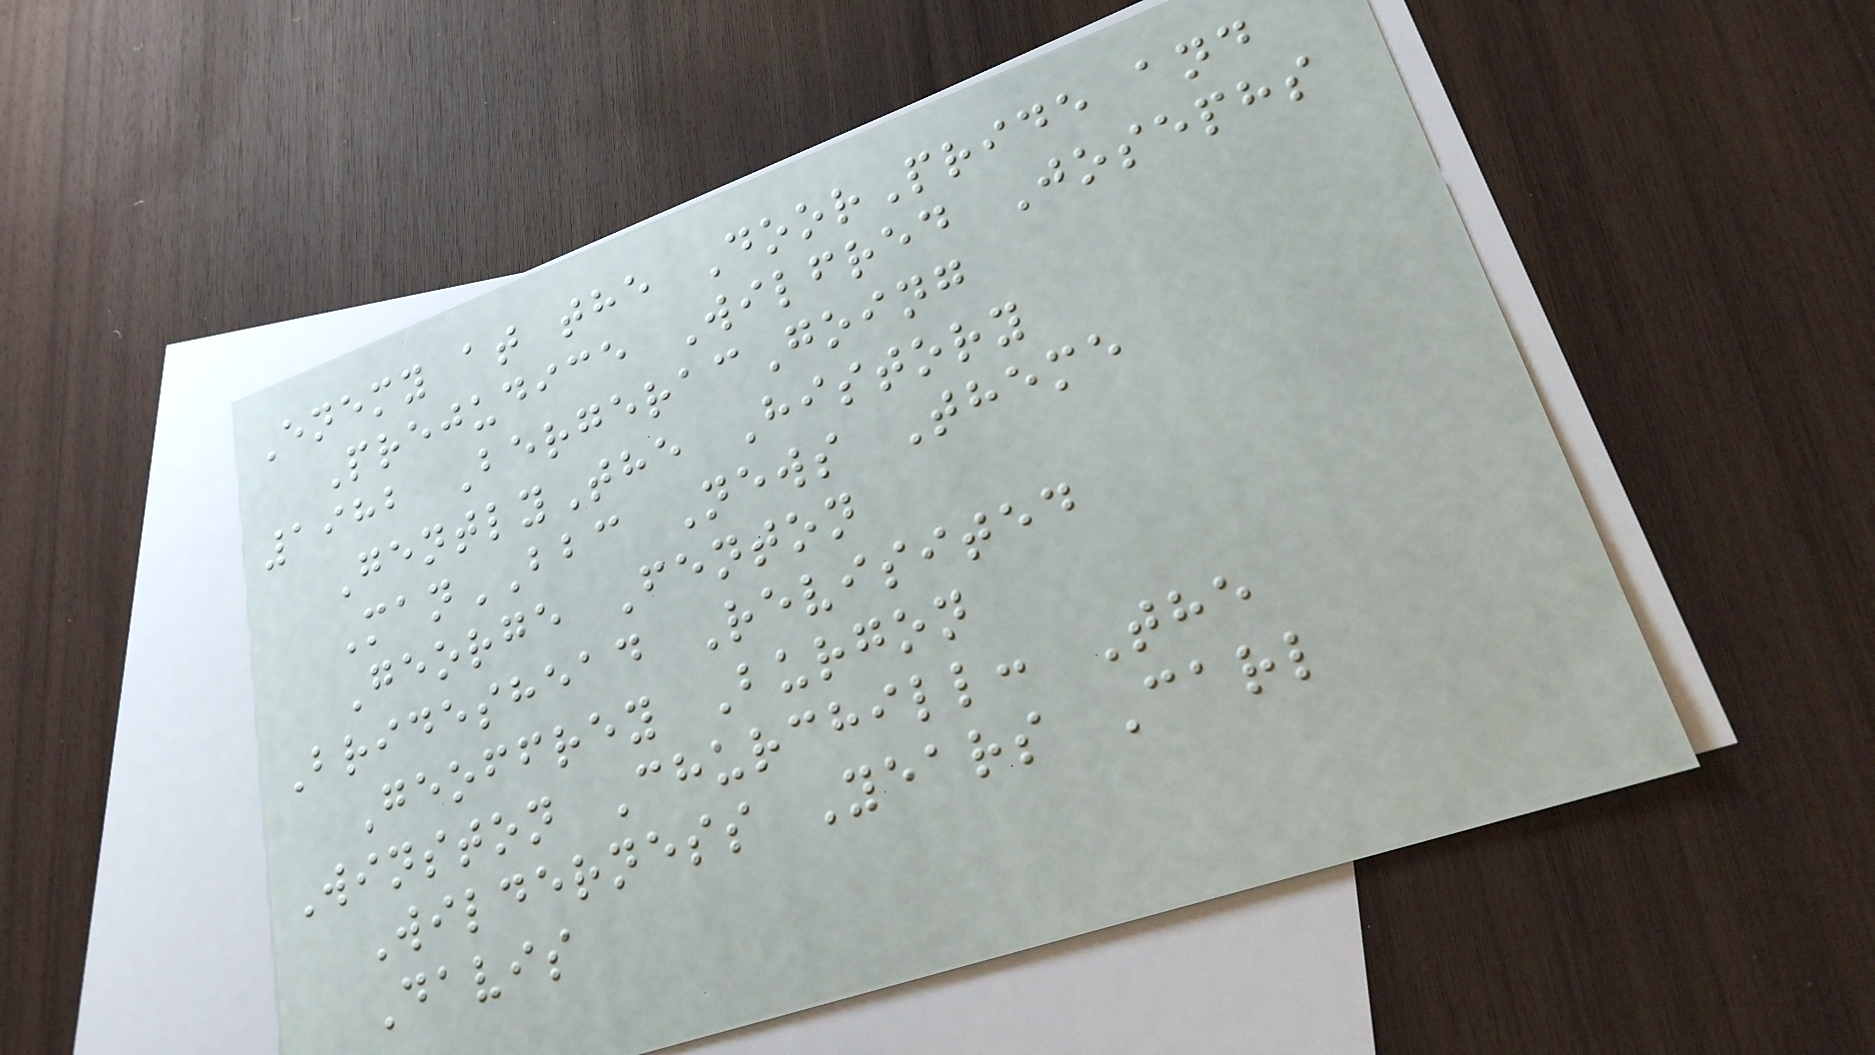Enemy at the DoorPride and
Prejudice Wilfred Josephs
1982 BergeracGoing
GentlyThe History
ManBBC News Theme
George Fenton
Brideshead Revisited
Geoffrey Burgon
Winston Churchill: The
Wilderness Years Carl
Davis
